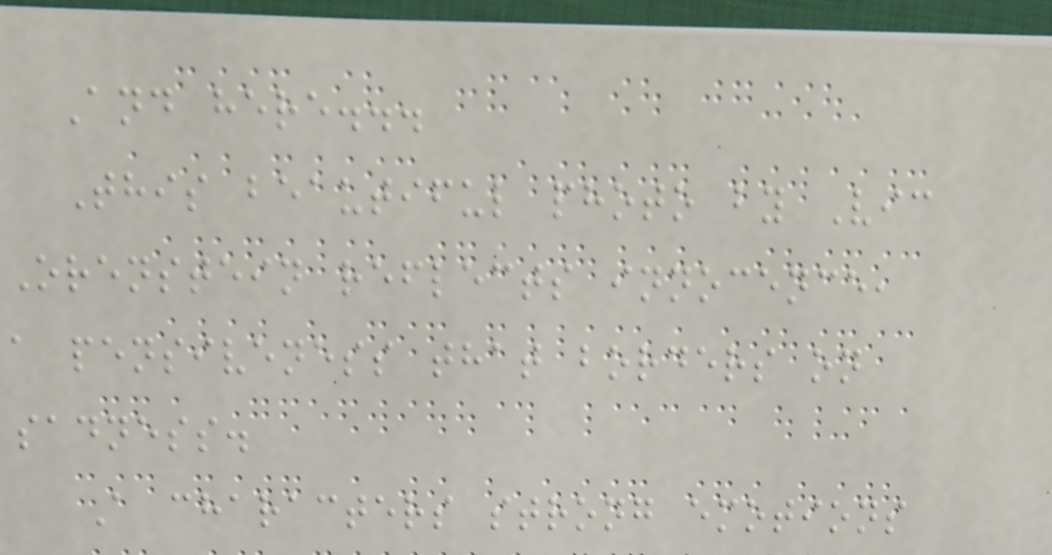And here...
This beautiful photo by Vic
Orenstein reflects innocence,
a pensiveness that borders on
sadness.
A characters strong emotions
